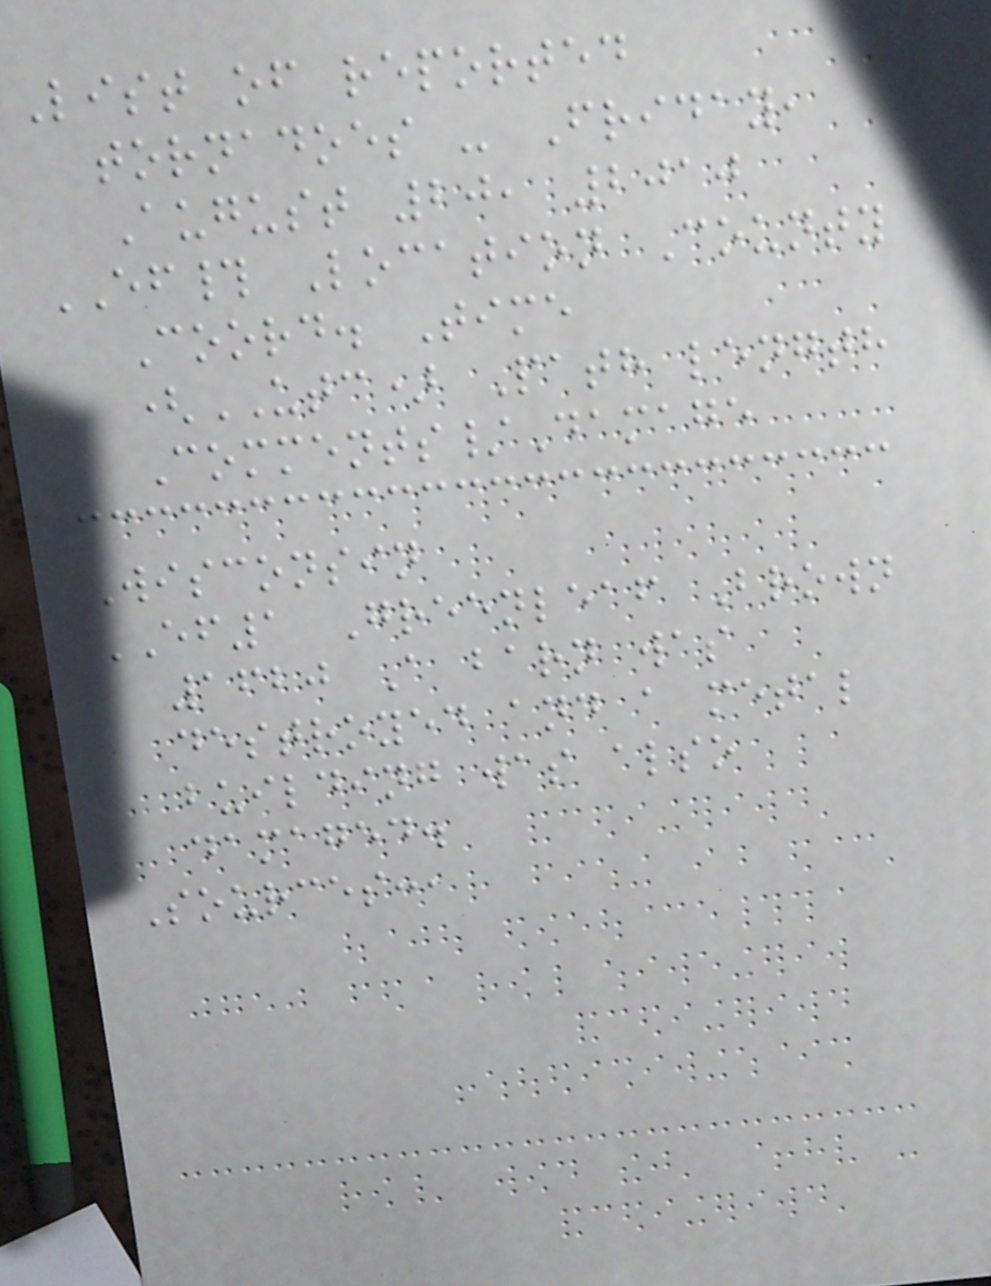List of reported
tornadoes - Friday,
August 20, 2010
EF# Location County
Coord. Time
(UTC) Path length
Comments/Damage
Wisconsin
EF1 Greenleaf Brown
1620 A barn was
destroyed and a metal
building was also
damaged.
Sources:,
